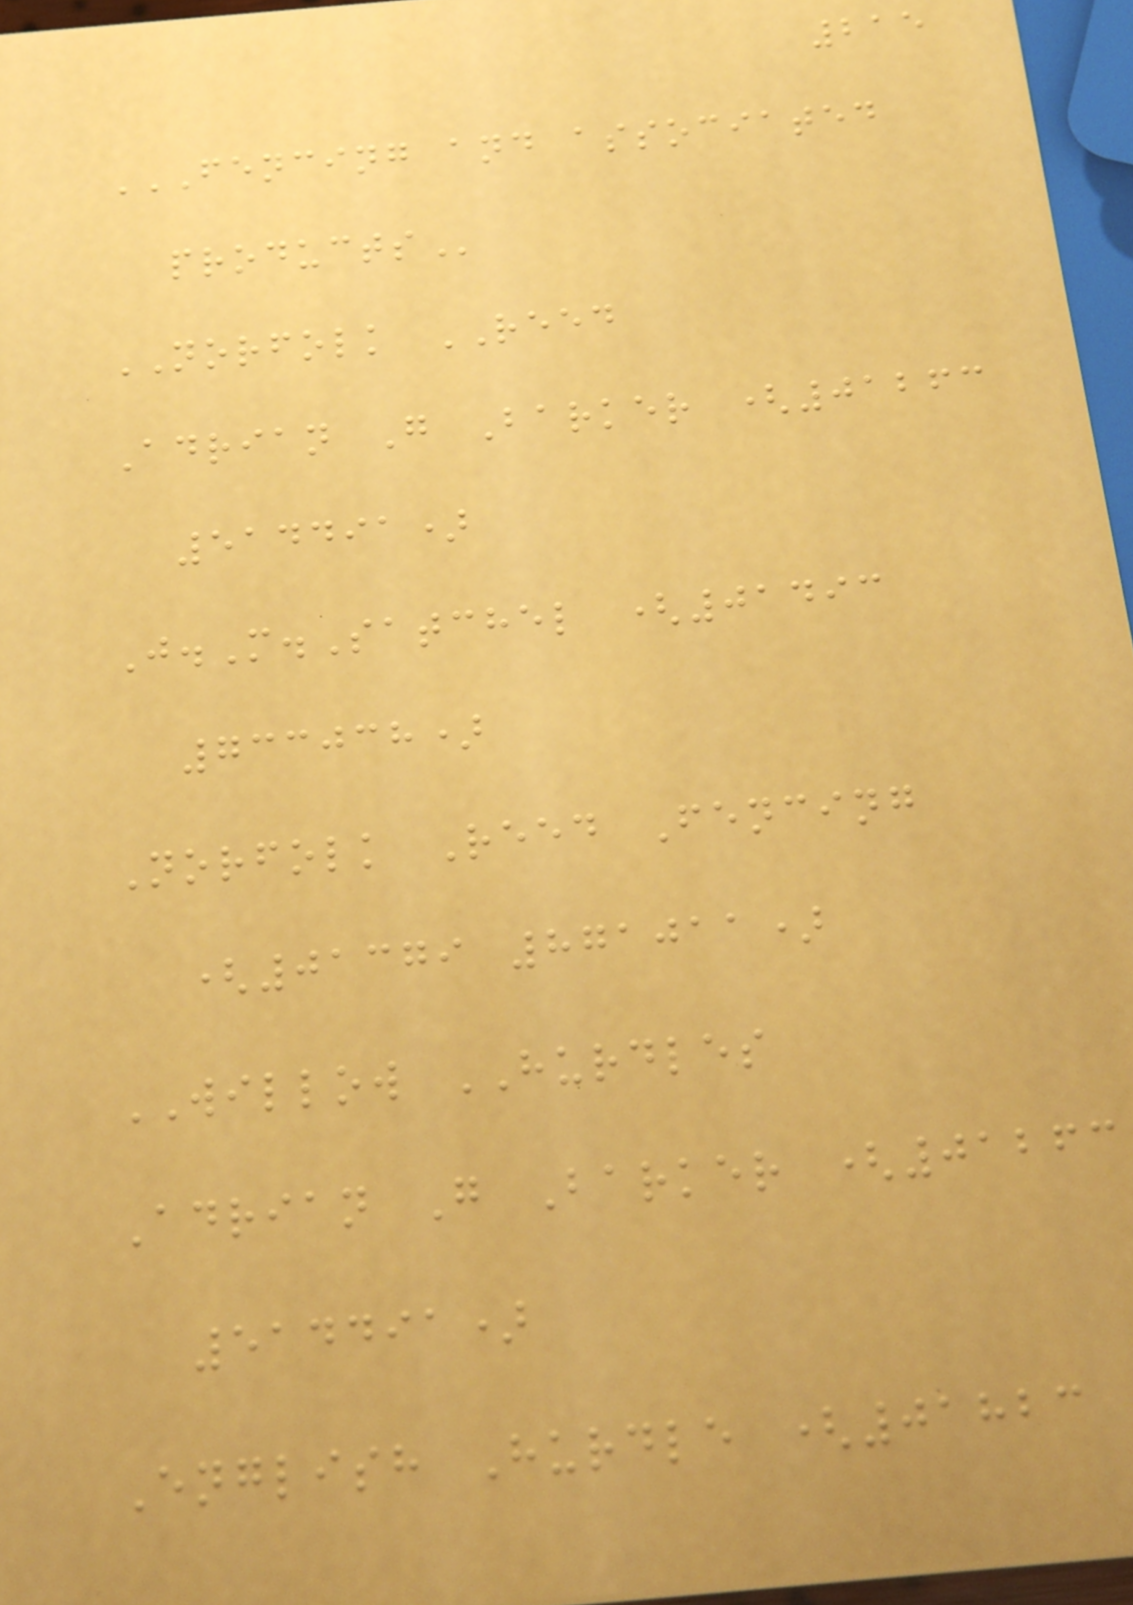215
FENCING AND ASSOCIATED
PRODUCTS
NORFOLK REED
Adrian G Barker (01263
514491)
J.M.Satchel (01493
733038)
Norfolk Reed Fencing
(01379 871011)
WILLOW HURDLES
Adrian G Barker (01263
514491)
English Hurdle (01823
